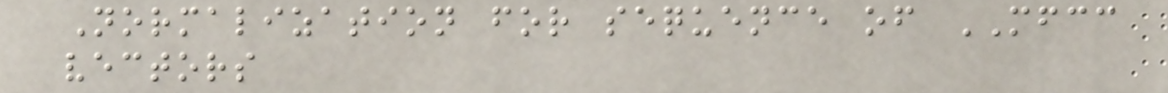Normalization for sequence of MFCC
vectors
